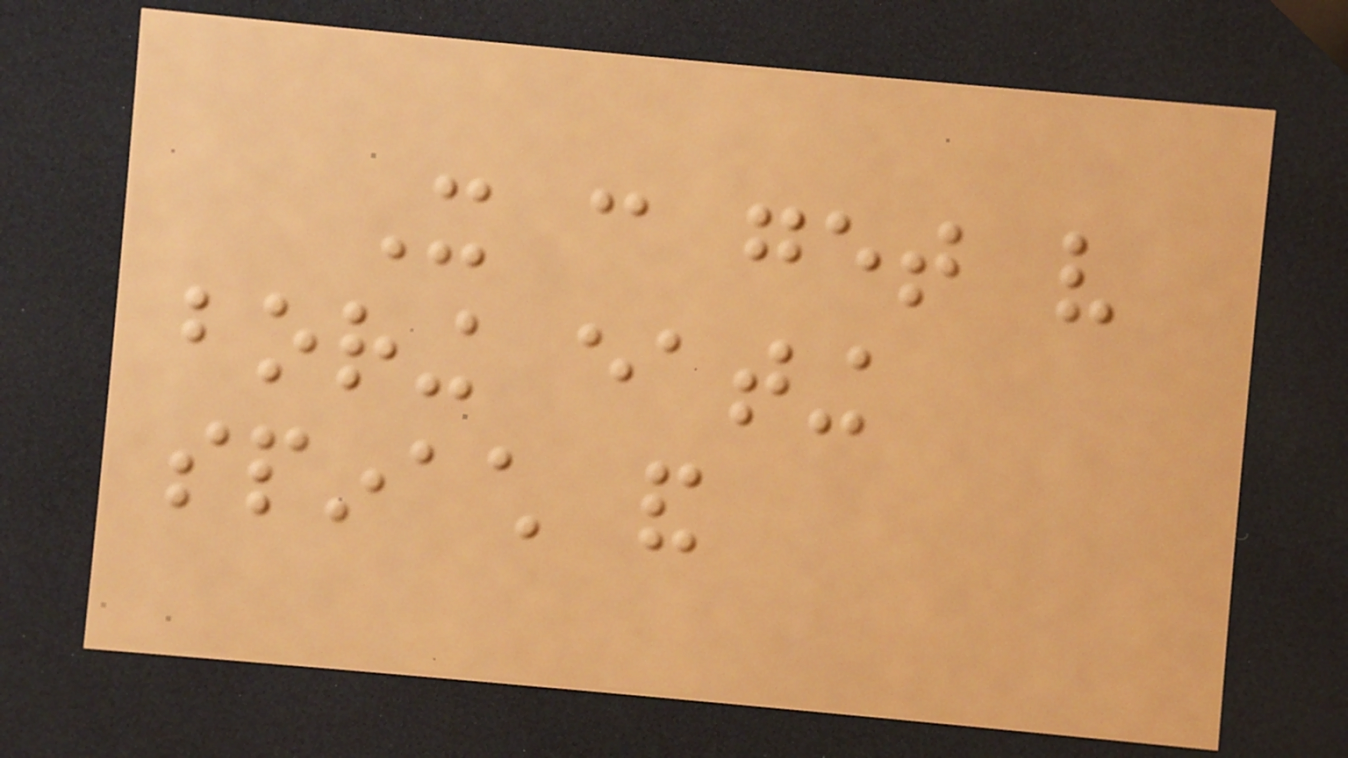It can get very
boring eating
spinach and
